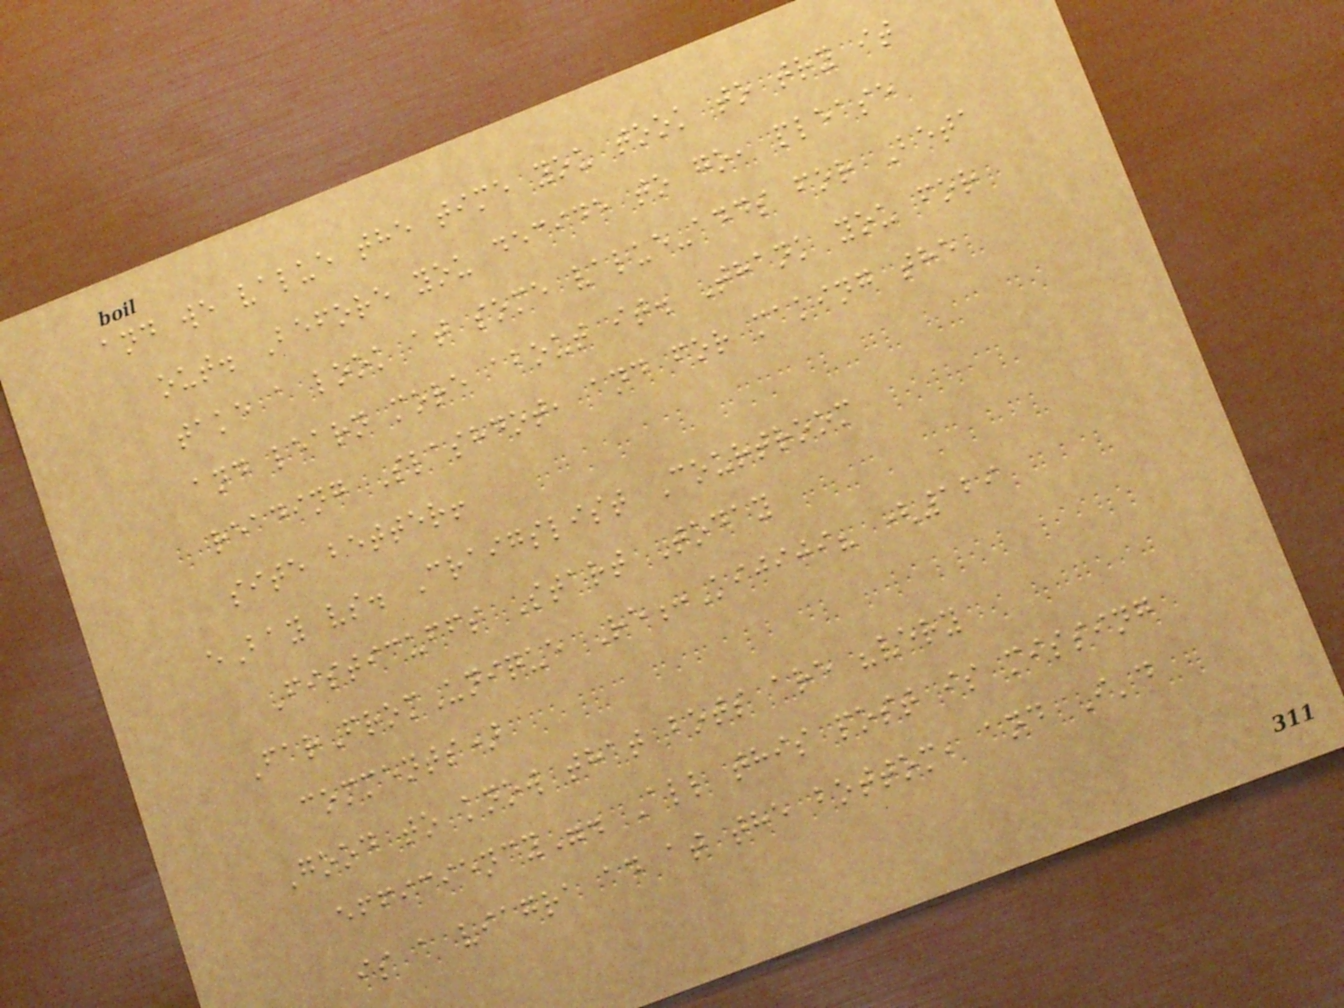and we value the time you took to try it
out. Before you decide to go, please
take a look at some value-adds for Beta
and learn more about it. Thank you for
reading Slashdot, and for making the
site better!
eBay vs. Craigslist Courtroom
Fisticuffs Start Today
FarFromUnique Re:Kijiji? (129
comments)
Good to know that bots are "very
efficiency". All this post is missing
is a viagra ad at the bottom, and I'd
